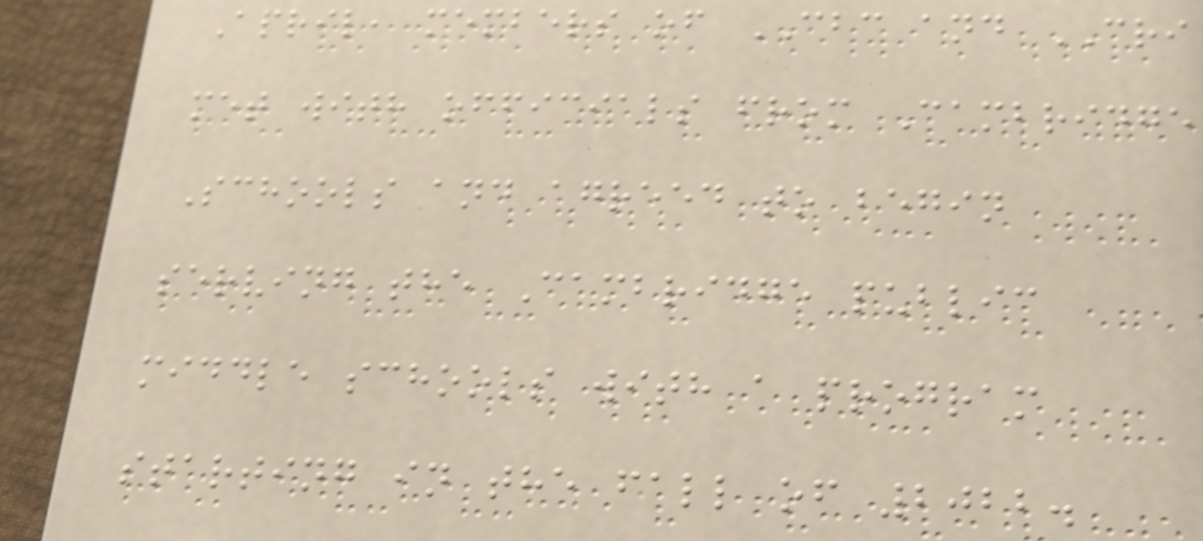April, members of CBC and CRI
met with officials from Cambridge
Schools and agreed to begin
serving the Cambridge public
middle schools with a program
starting in the fall of 2022.
